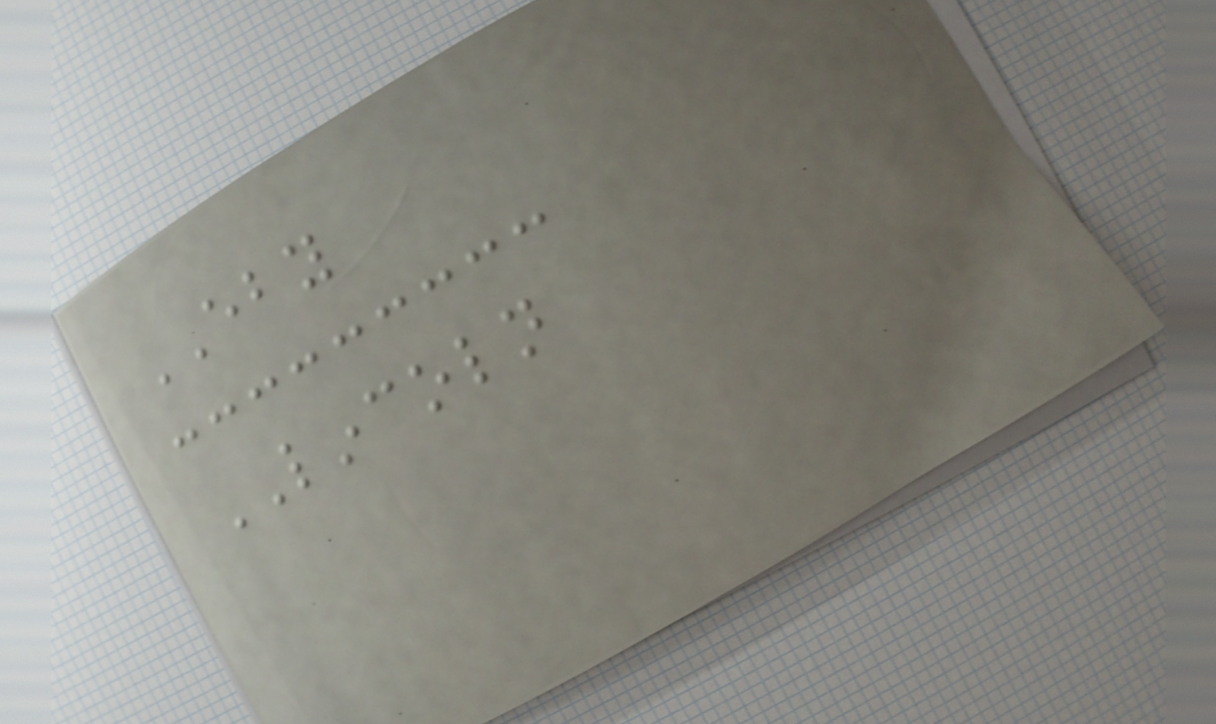EBY
LINCOLN
